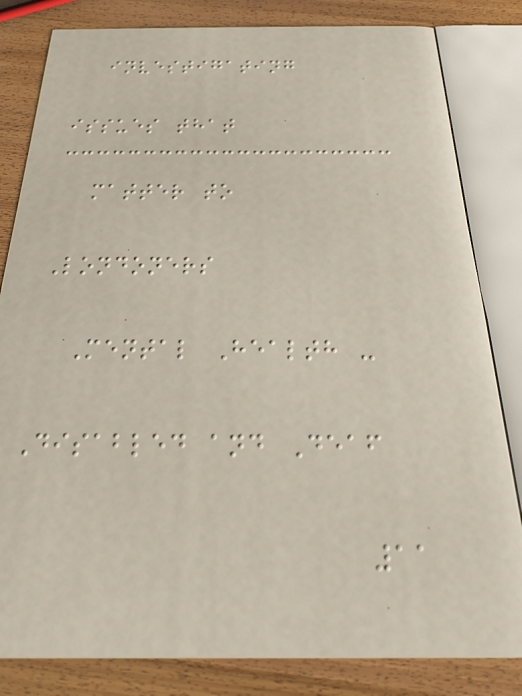investigating
issues that
matter to
Londoners
Mental Health -
Disabled and Deaf
11
